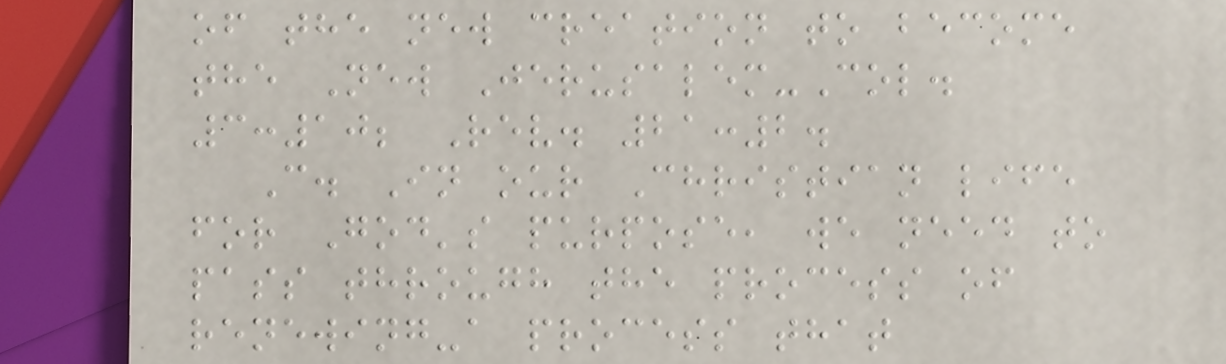of the new creation to become
the New Jerusalem-Col.
3:10; Rev. 21:2.
C. In our Christian life
for God's purpose, we need to
pass through the process of
renewing-a process that
